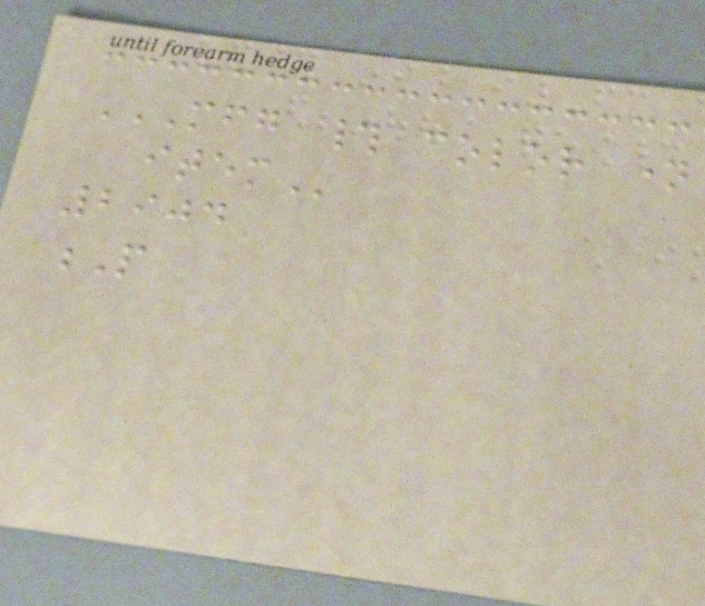MFG # COLOR NAME
ITEM
2904
P
